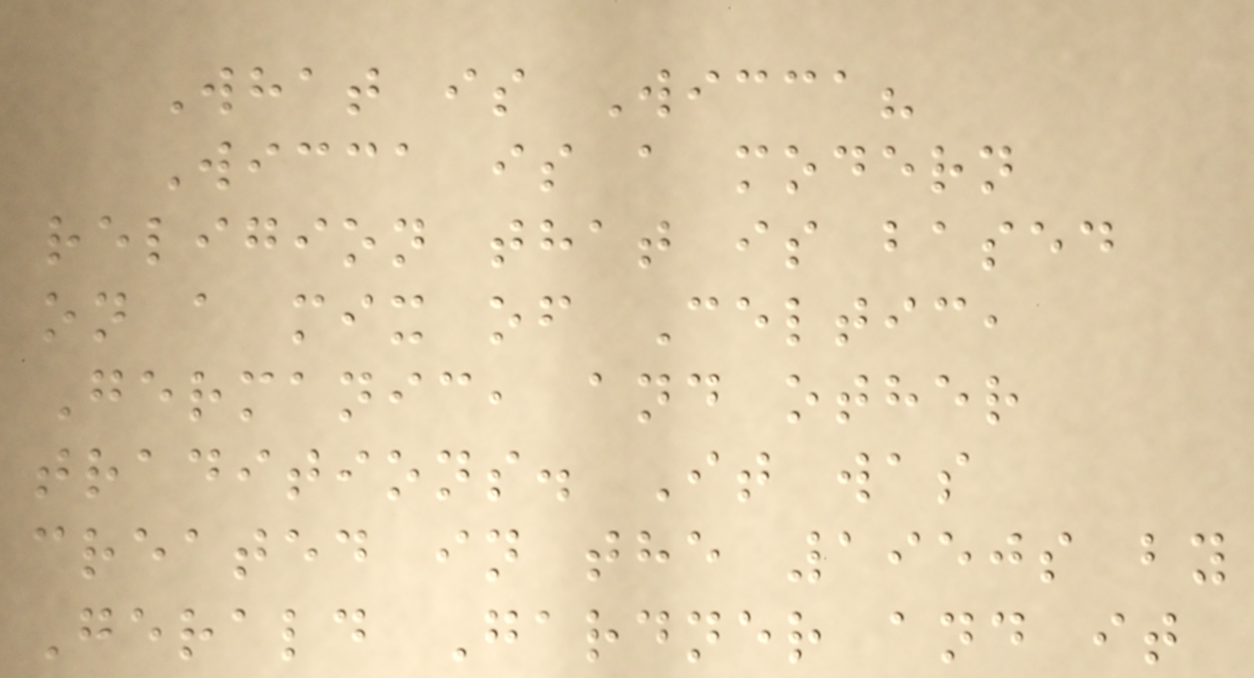What is Wicca?
Wicca is a modern
religion that is based
on a mix of Celtic,
Germanic, and other
traditions. It was
created in the 1950s by
Gerald Gardner and it
